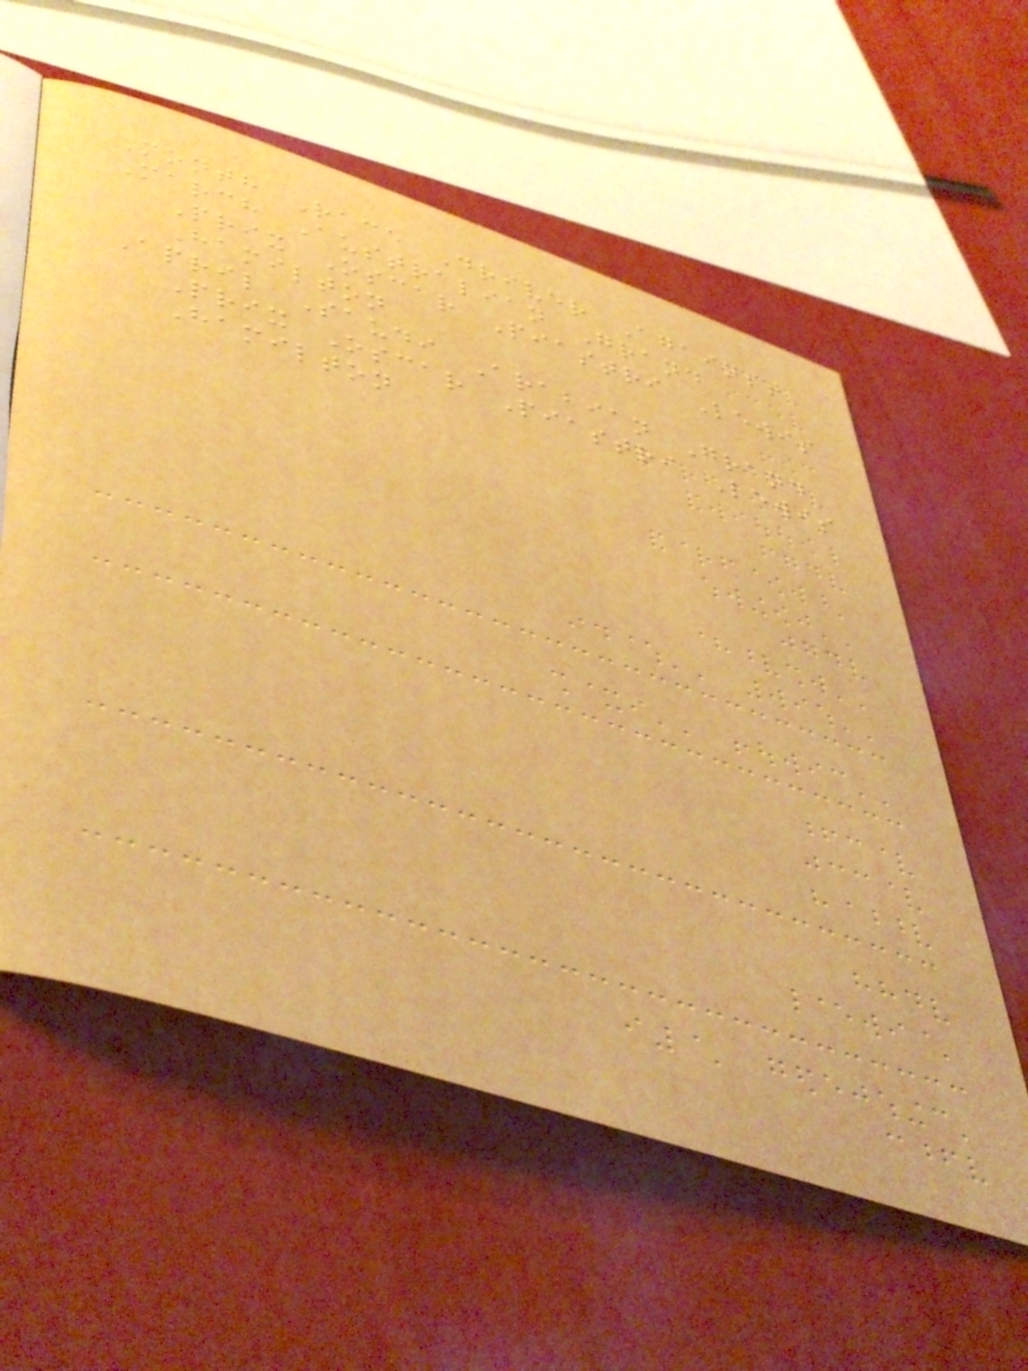Month Race Driver Against
March Australian Grand
Prix Oscar Piastri Lewis
Hamilton
April Saudi Arabian Grand
Prix Oscar Piastri Lewis
Hamilton
